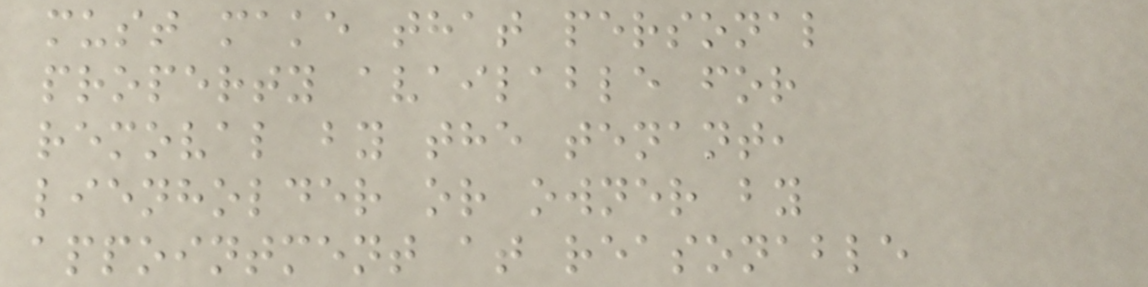must make that personal
property available for
removal by the tenant,
lienholder or owner by
appointment at reasonable
